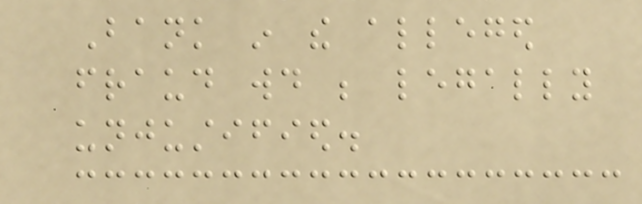Bank in the alleged
fraud would be legally
unjustified.
